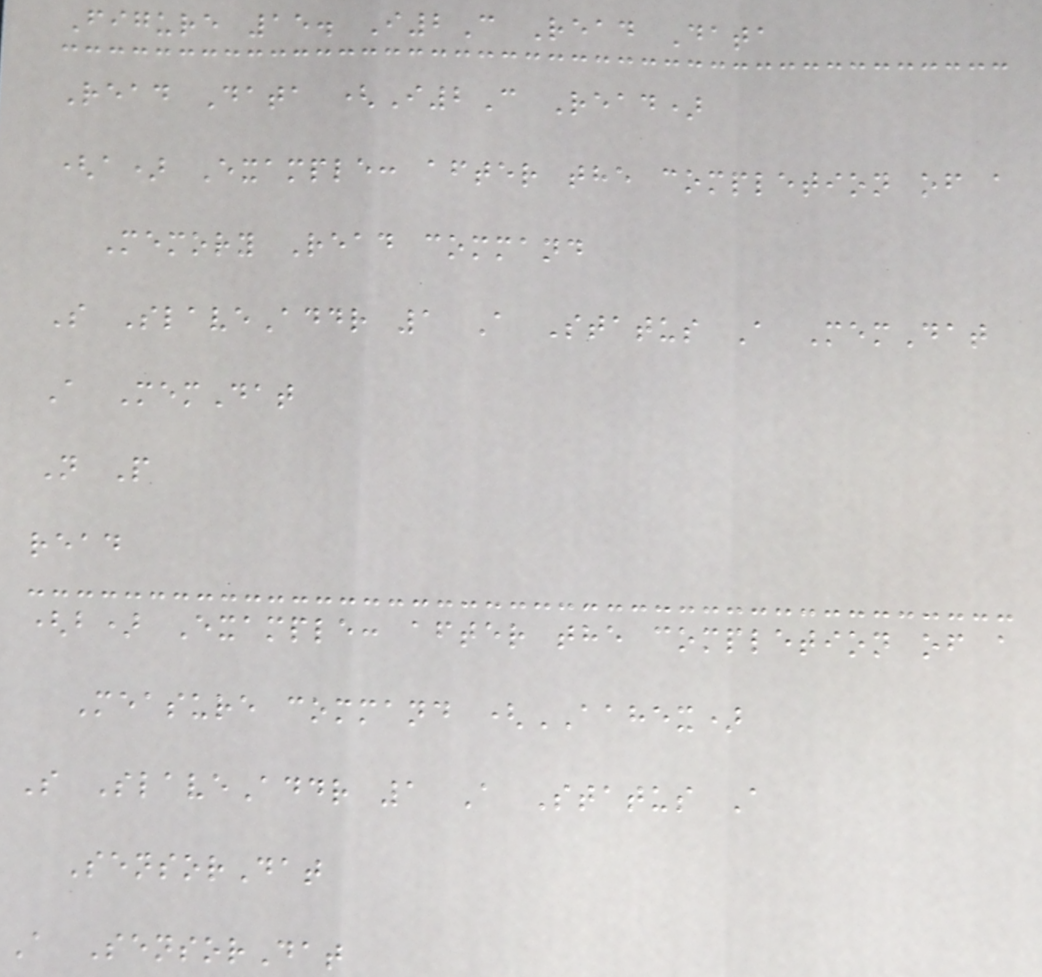Figure 15. I2C Read Data
Read Data (I2C Read)
(a) Example: after the completion of a
Memory Read command
S SlaveAddr 1 A Status A MemDat
A MemDat
N P
read
(b) Example: after the completion of a
Measure command (AAHEX)
S SlaveAddr 1 A Status A
SensorDat
A SensorDat
